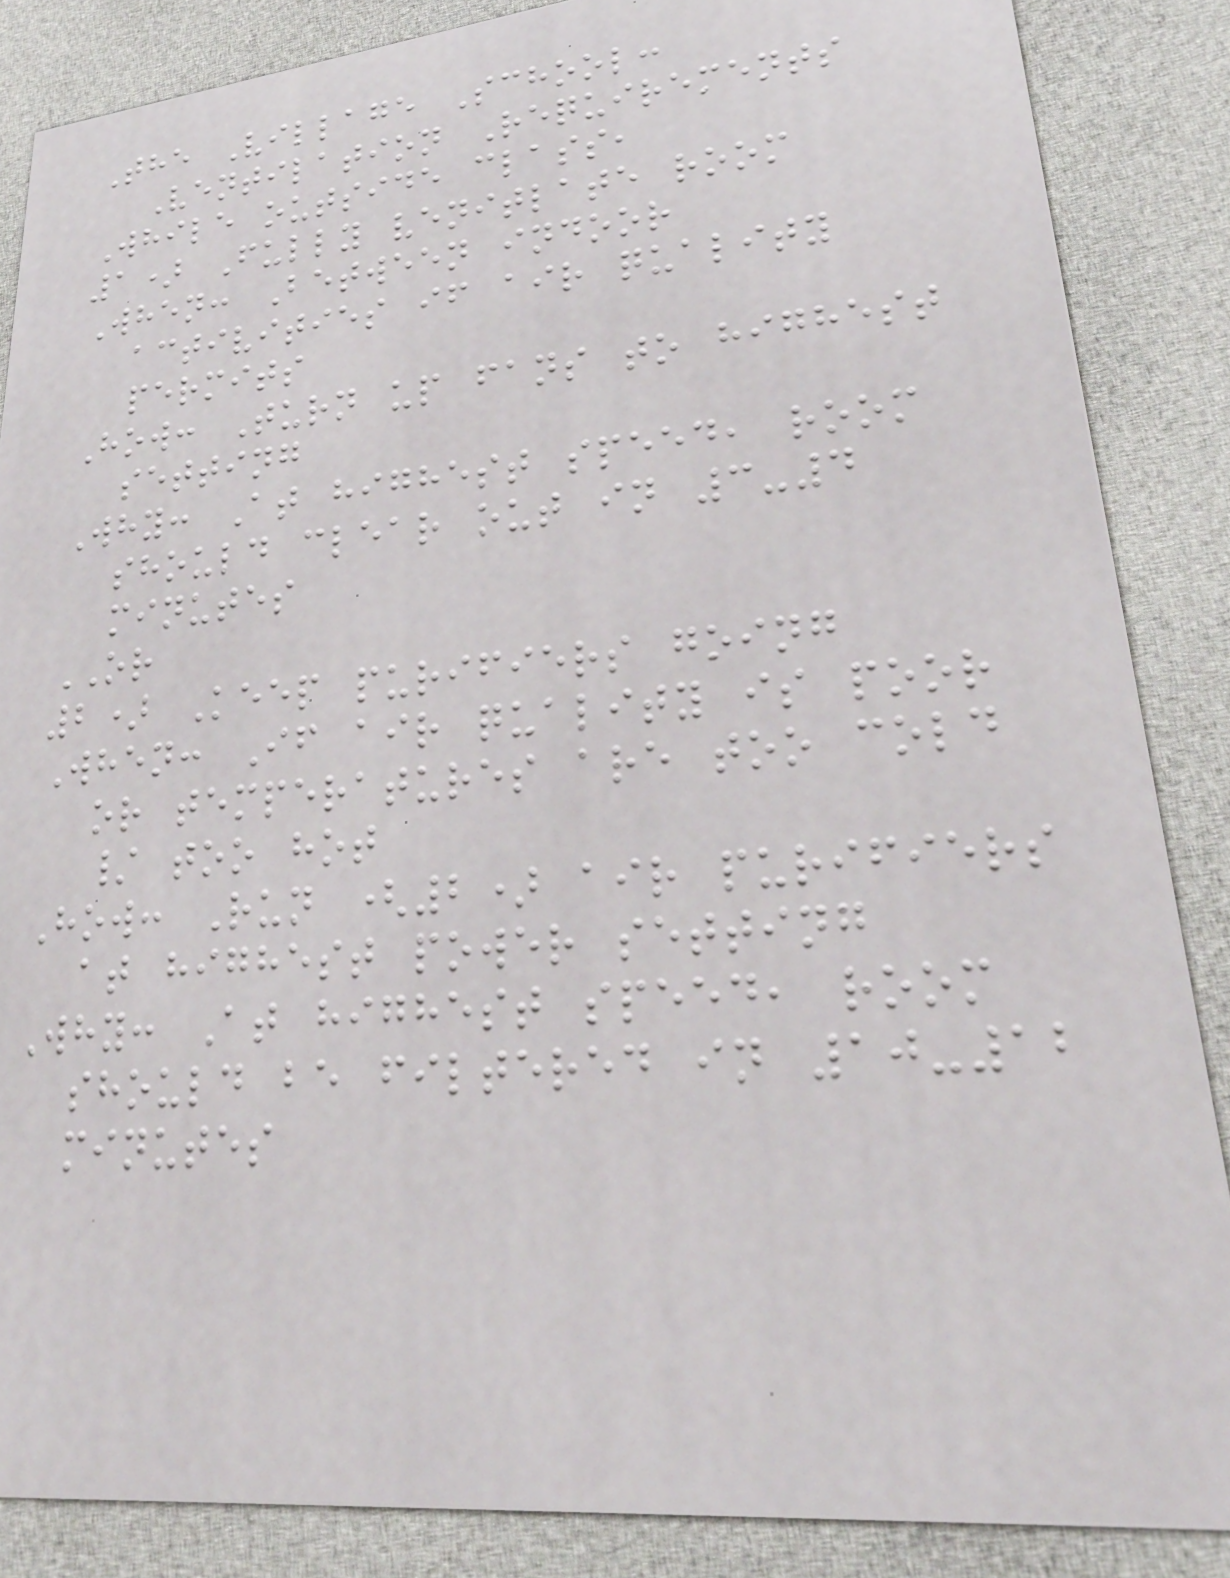The Village School:
Ventilation Requirements
While outside class,
1) Fully venitlate room
When: Between indoor
activities if air quality
permits
How: Turn up fans to highest
setting
Why: At highest speed, room
should clear out in 3-4
minutes
OR
2) Keep purifiers going
When: If air quality is poor
or temperatures are too cold
/ too hot
How: Run (2) air purifiers
at highest power setting
Why: At highest speed, room
should be filtered in 10-12
minutes
